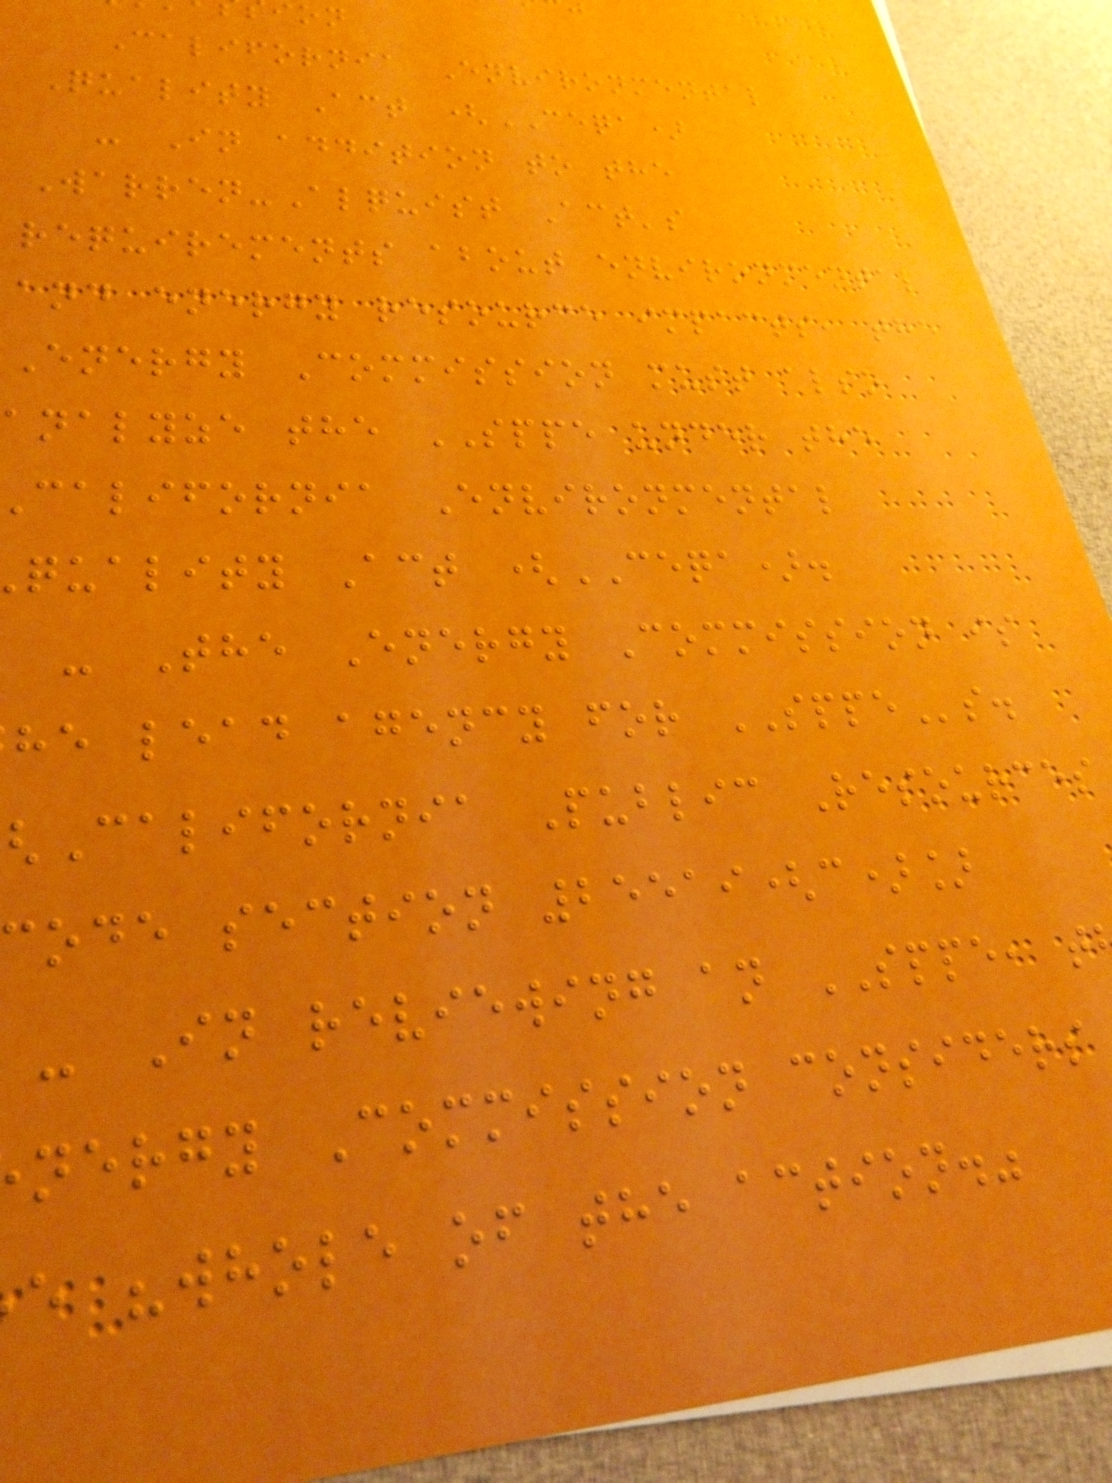California Environmental
Quality Act (CEQA)
- In addition to the
Warren-Alquist Act's
requirements about environmental
and energy resource impacts, the
Energy Commission must also
analyze the SPPE under the
california Environmental
quality Act (CEQA).
- The Energy Commission is
he lead agency for SPPEs.
California Public Resources
ode section 25519(c)]
- In reviewing an SPPE, t
nergy Commission considers
e "whole of the action."
